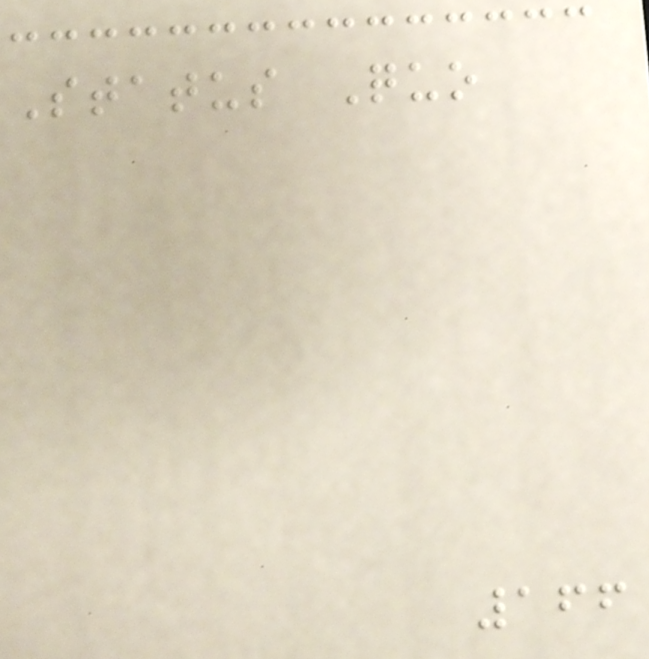Status Quo
166
